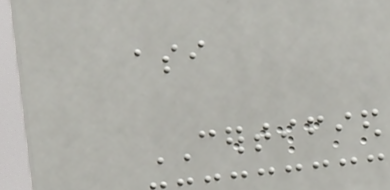asi
CERTIFIED
